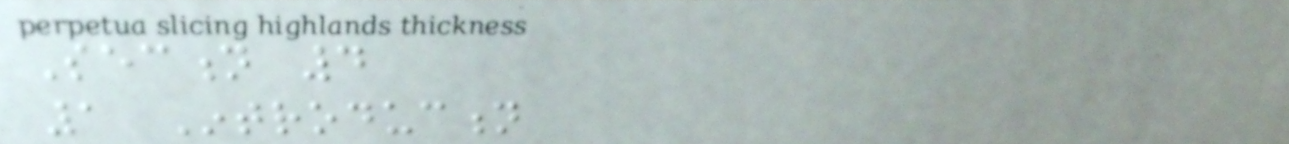Section 4
1 Introduction
